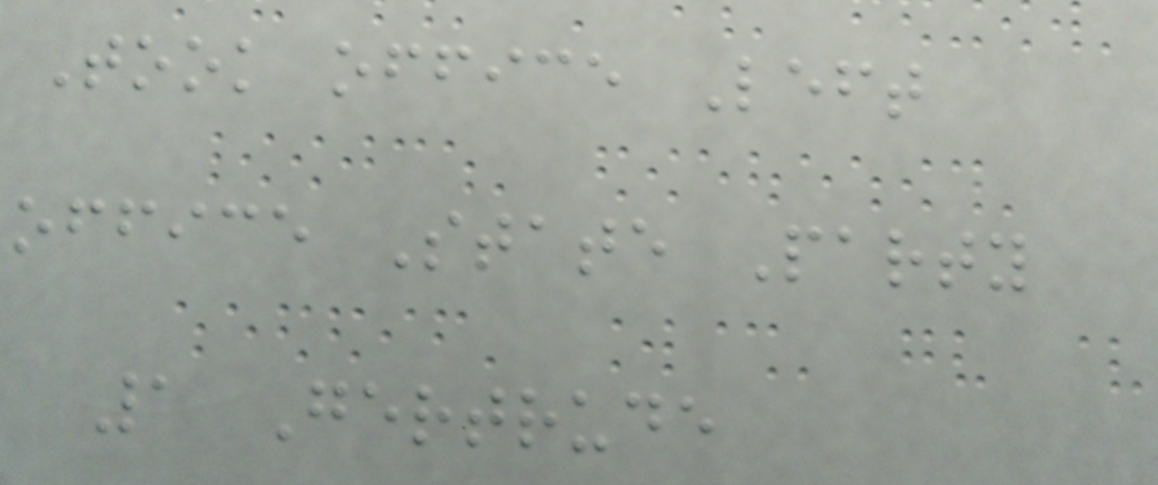Took office Left
office State Party
1 Gertrude
